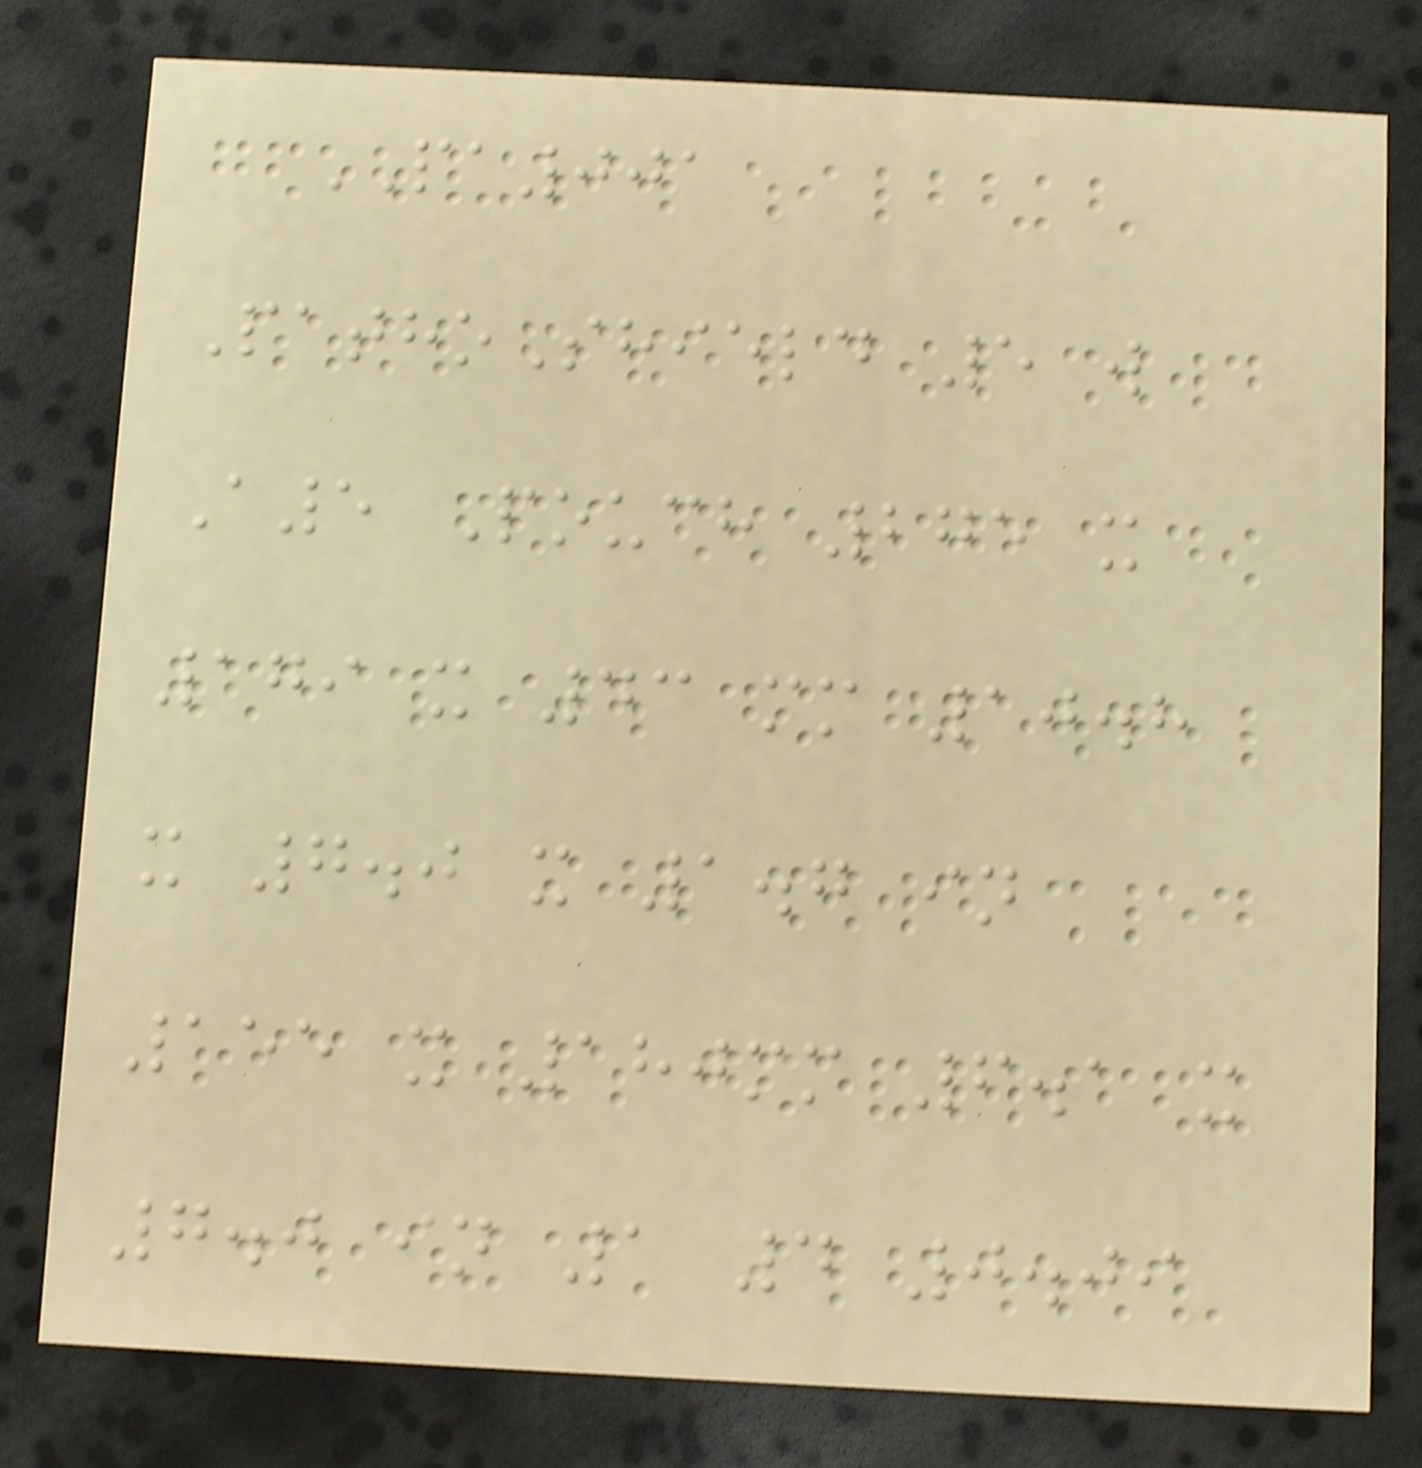PA001
PathoShield 5 w
A5 Pouch 275 x
179 x 43 mm 10.8
x 7.0 x 1.7 in
155 x 180mm 6.1 x
7.0 in 1 4 0.09
